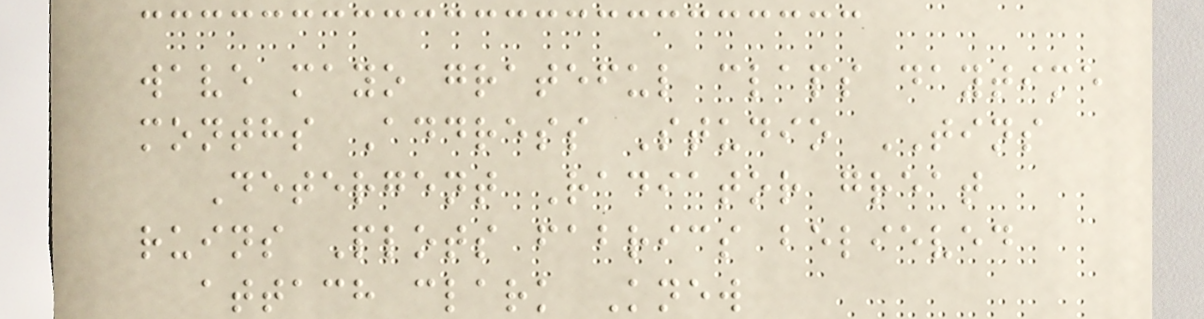wave mayo grateful claps daytime
months Address Studio TINS
Detergent Radiator great
ruins Plots fabrics believed
attach clark Knew
